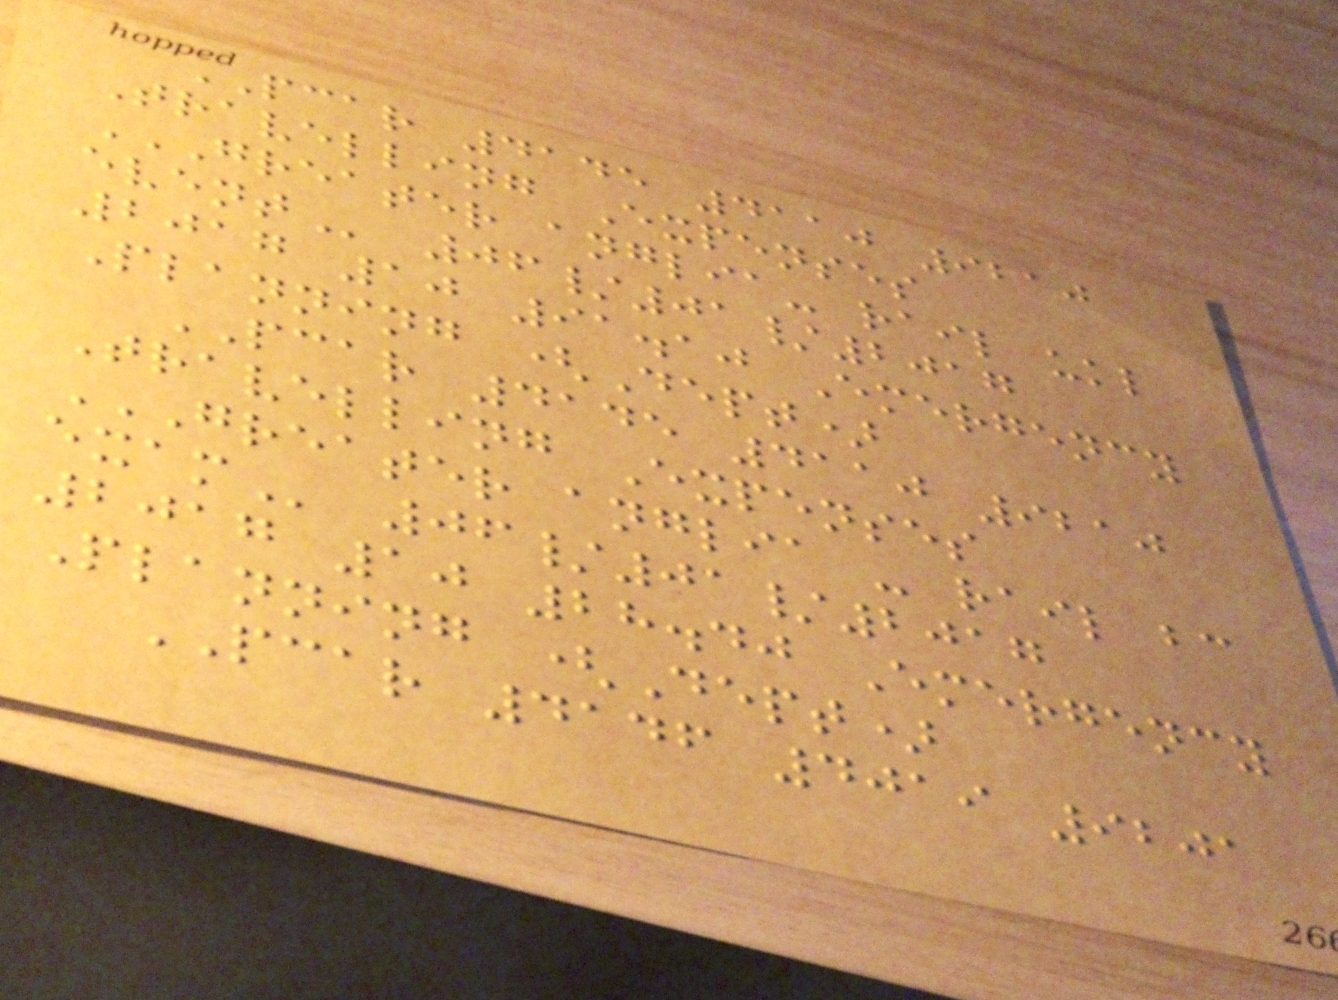PCAR 4145 4110 9210
Travelling Expenses
GREATER ANGLIA- RAIL UKL
EVENT 06/01/2017
2017 10 91.10 Emergency
Planning (Dept)
PCAR 4145 4110 9210
Travelling Expenses
GREATER ANGLIA - RAIL BC
EXAM 06/01/2017
2017 10 28.40 Emergency
Planning (Dept)
PCAR 4146 4019 9201
